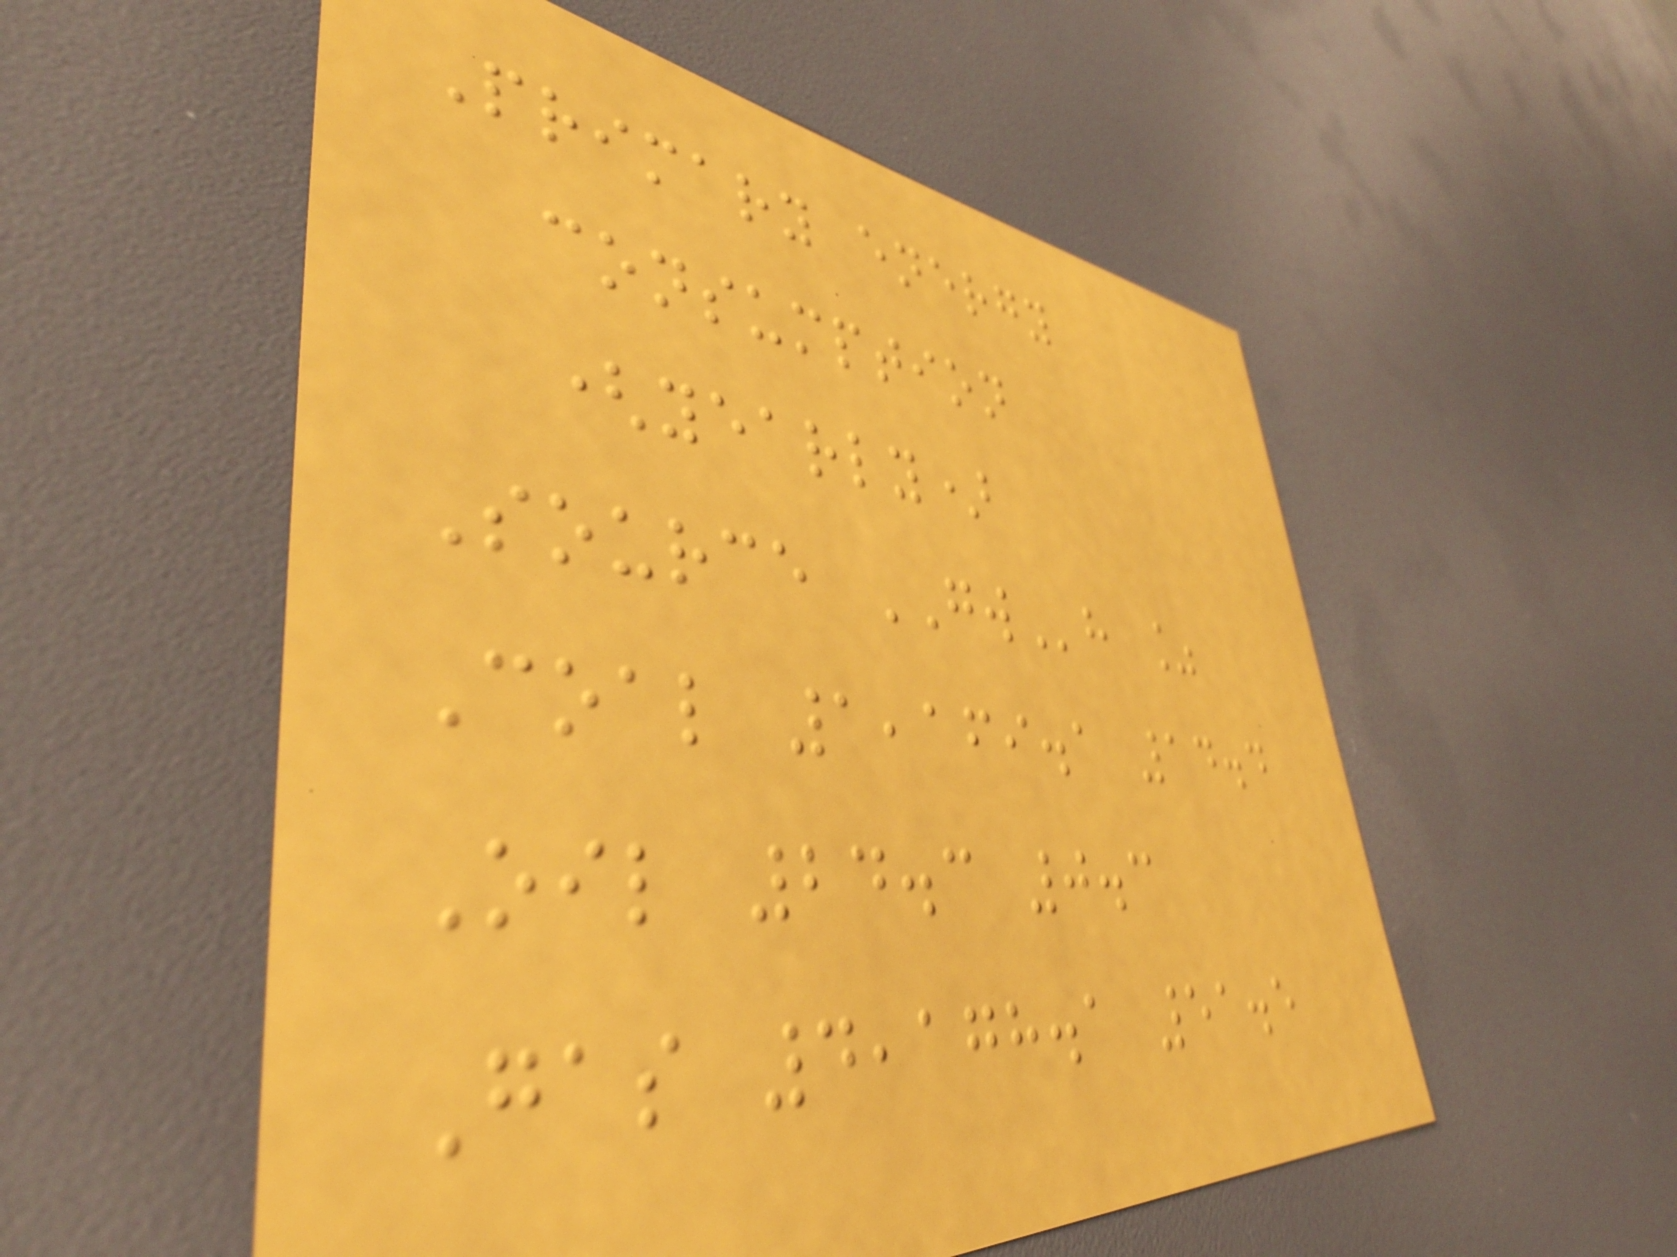Primary energy
consumption
(yearly)
Source GWh %
Coal 1,169.1 14.4
Oil 24.3 0.3
Gas 4,178.1 51.5
